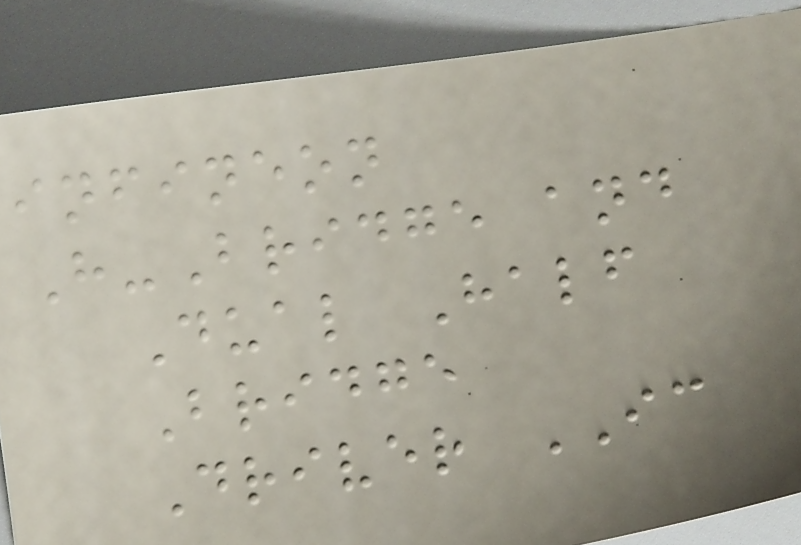infineon
H-Bridge and
Dual Half
Bridge
Driver IC
